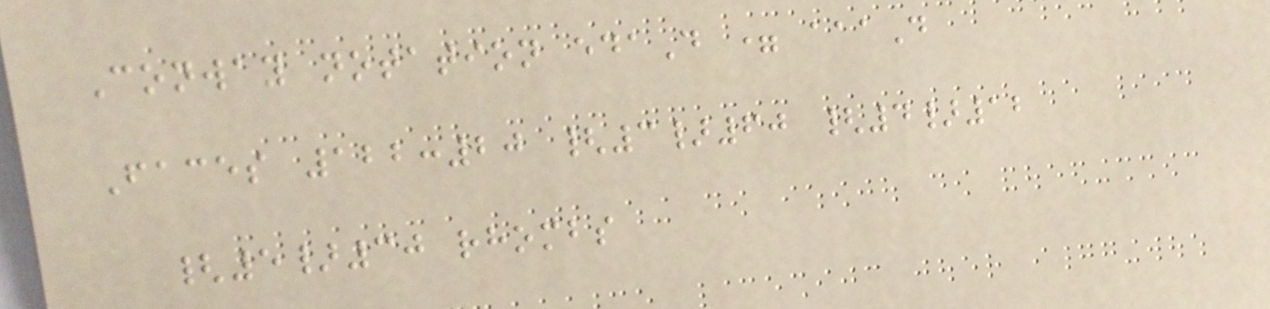Conway notation edaD = aaaD
Faces 122:20 {3}60 {4}12
{5}30 rhombs
